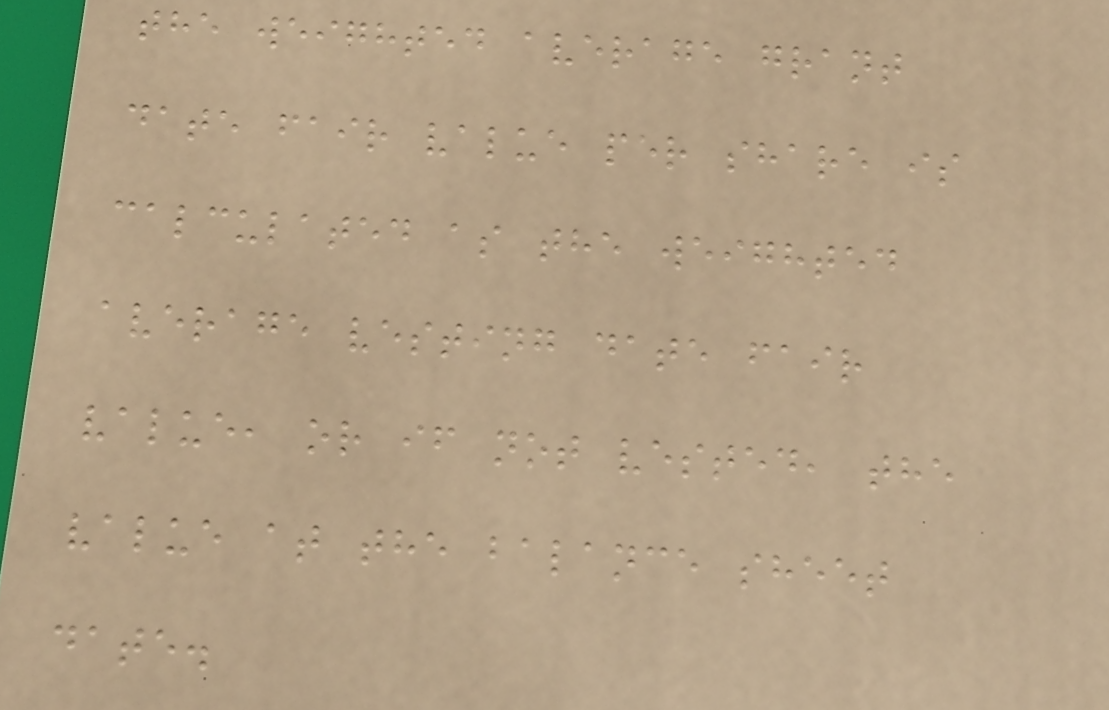the weighted average grant
date fair value per share is
calculated as the weighted
average vesting date fair
value, or if not vested, the
value at the balance sheet
date.
